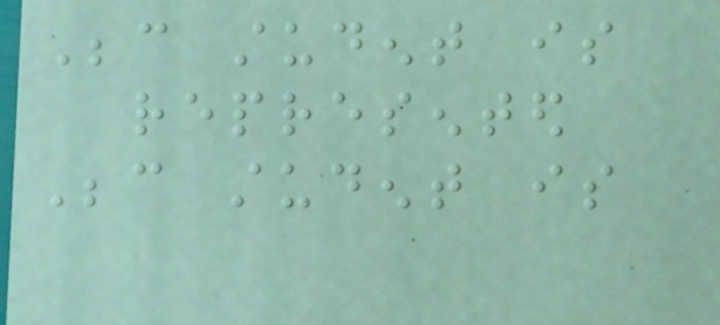Because student is
represented
Because student is
